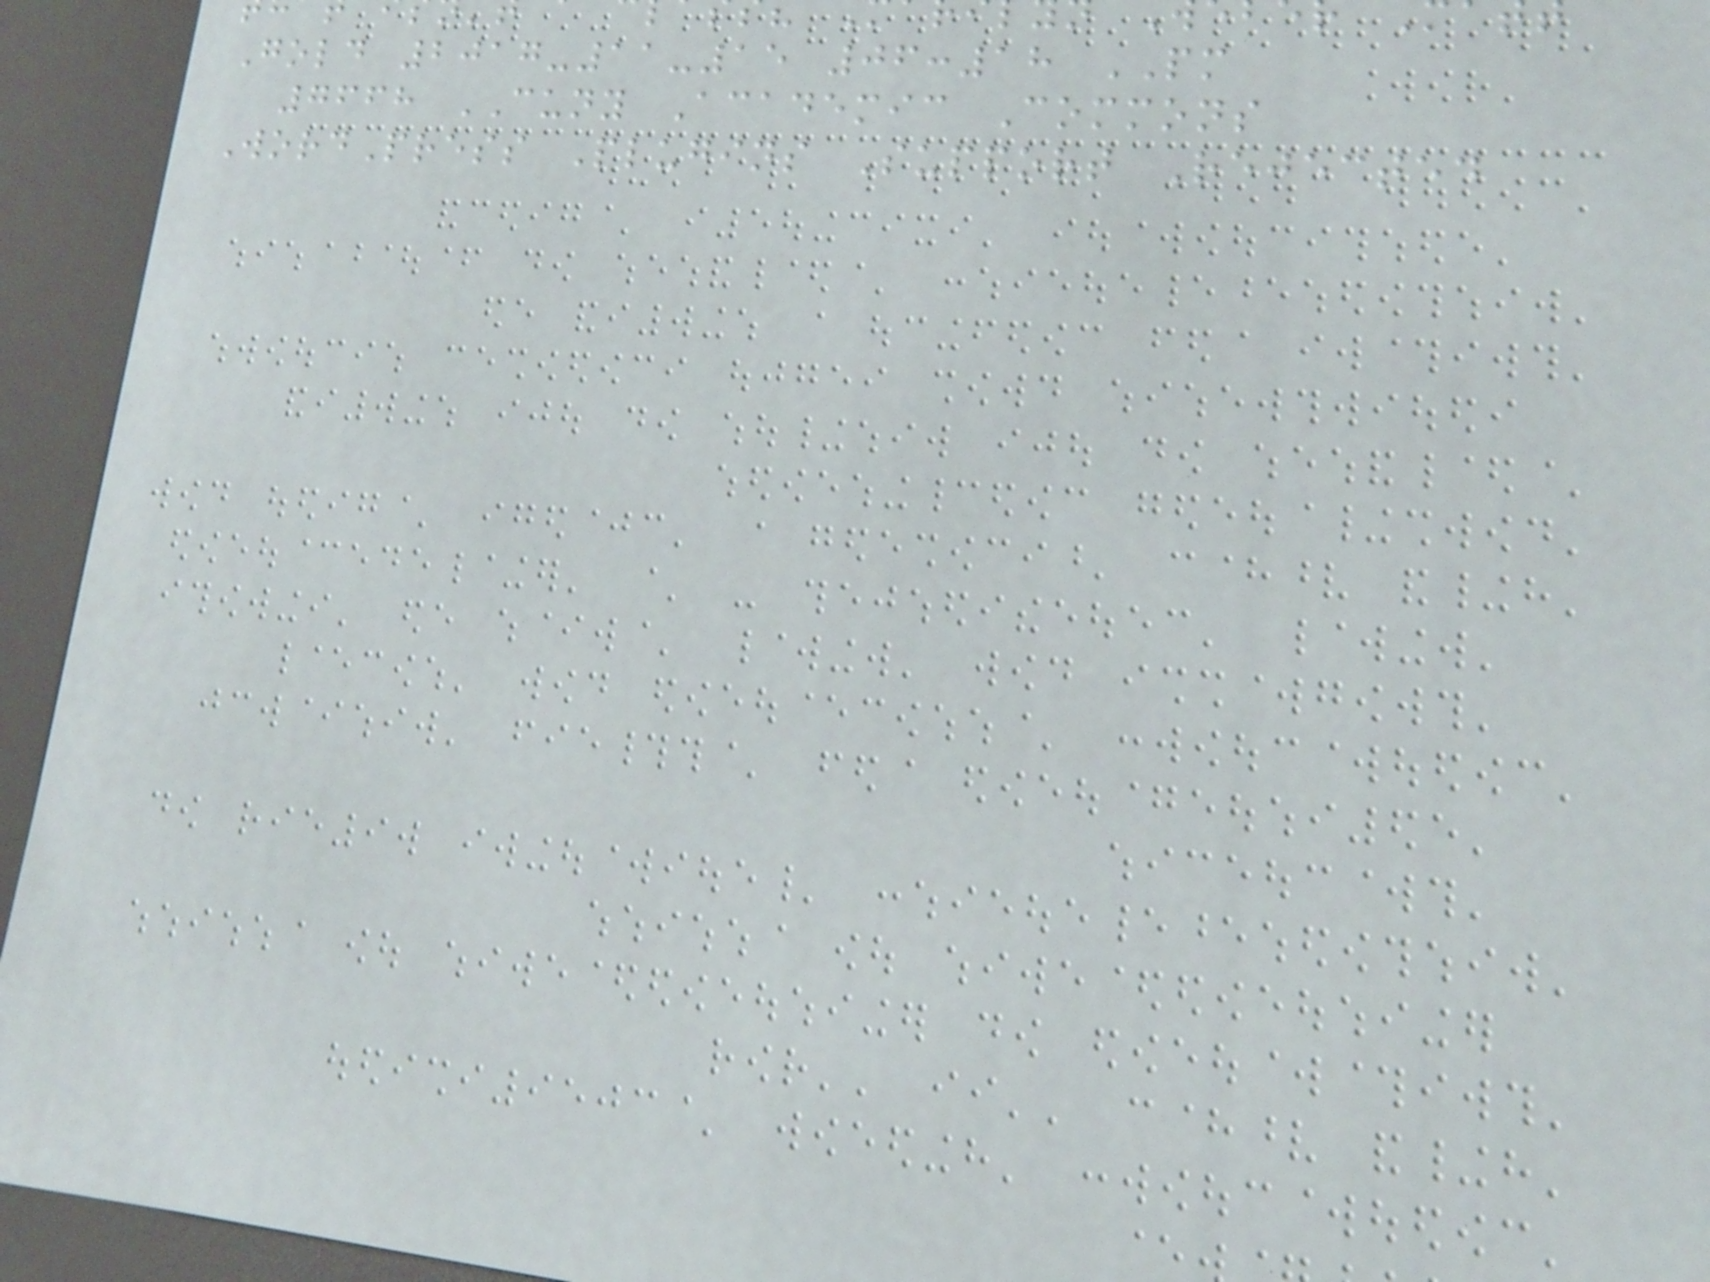Gold 2017-11-15 06:18 PM
7668 CUNY Academic Commons
WordPress Plugins Support Rejected
